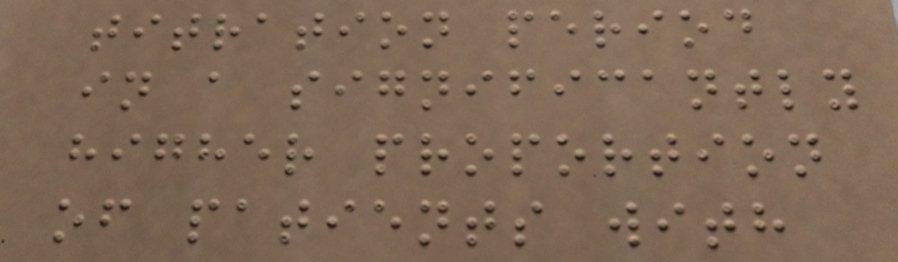titration period
in a significantly
higher proportion
of patients with
